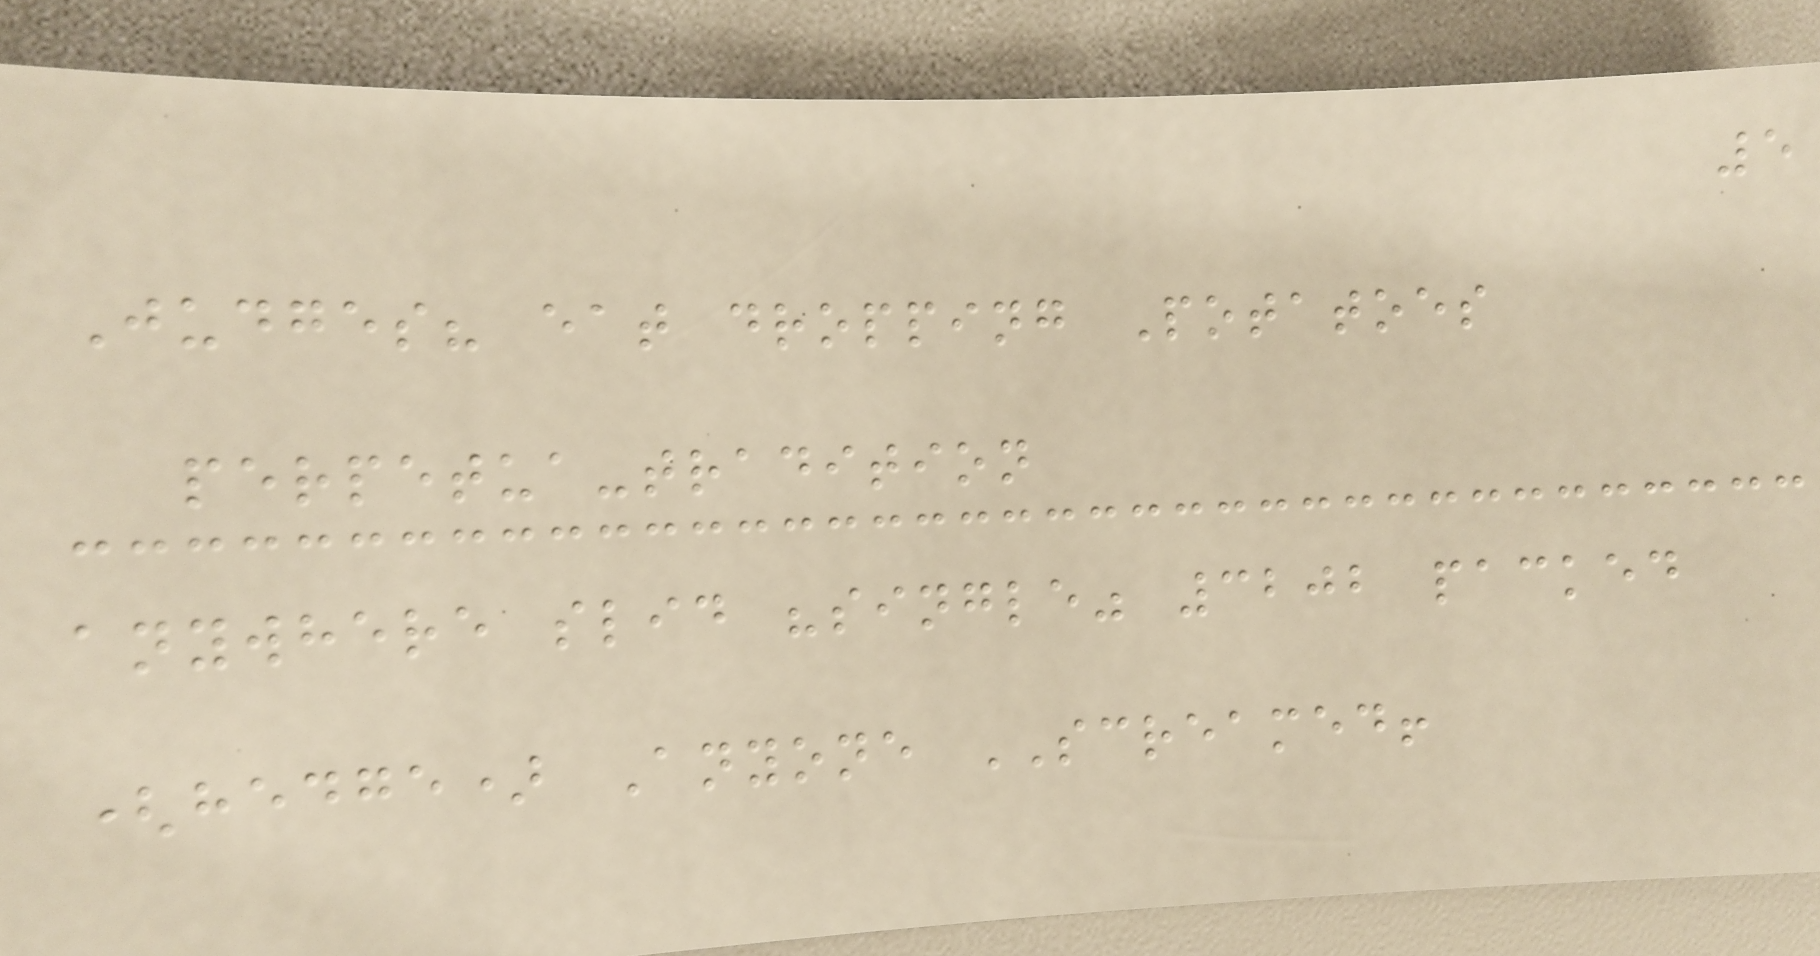5
Judges? eat dropping Potatoes
perpetua-tradition
anywhere slid "single" 3202 packed
(hedge) Anyone SCREAMED!
